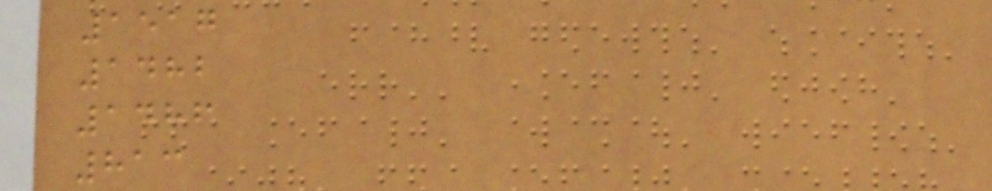1517
1482
1486
813
